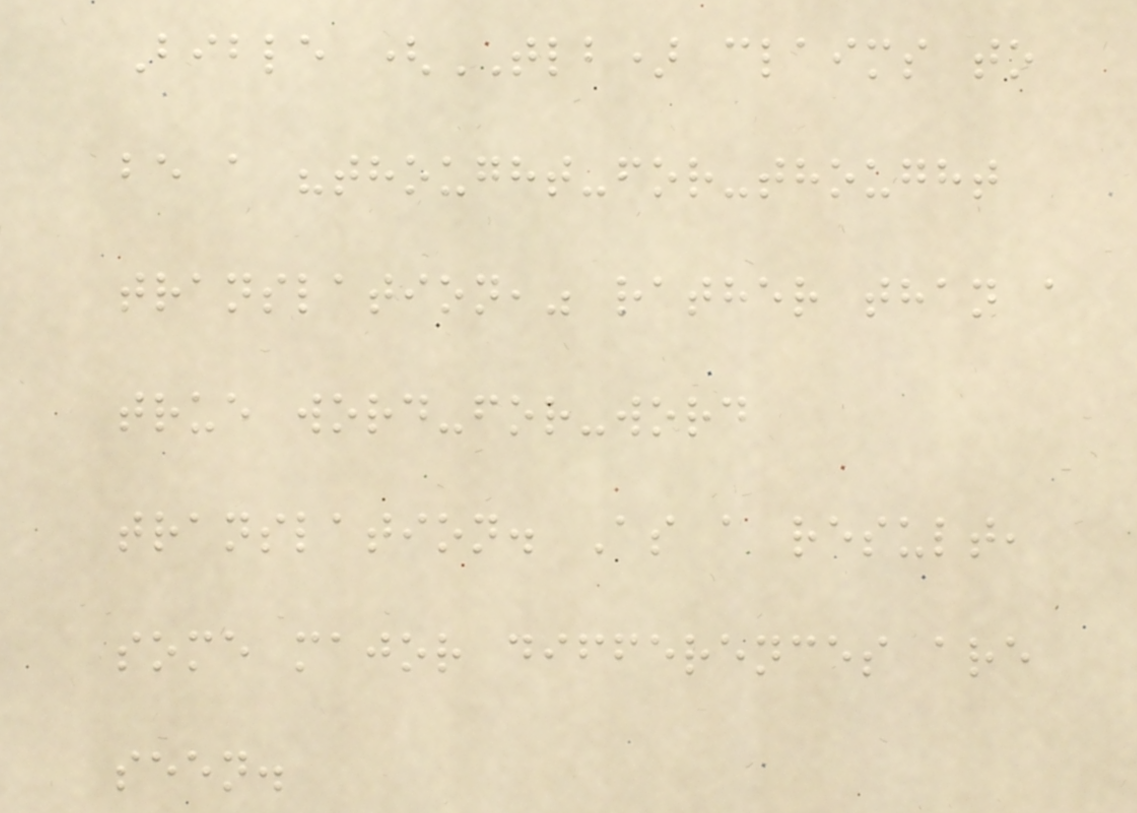Bible (TLB) claims to
be a "thought-for-thought
translation," rather than a
true word-for-word
translation. As a result,
some major differences are
seen.
